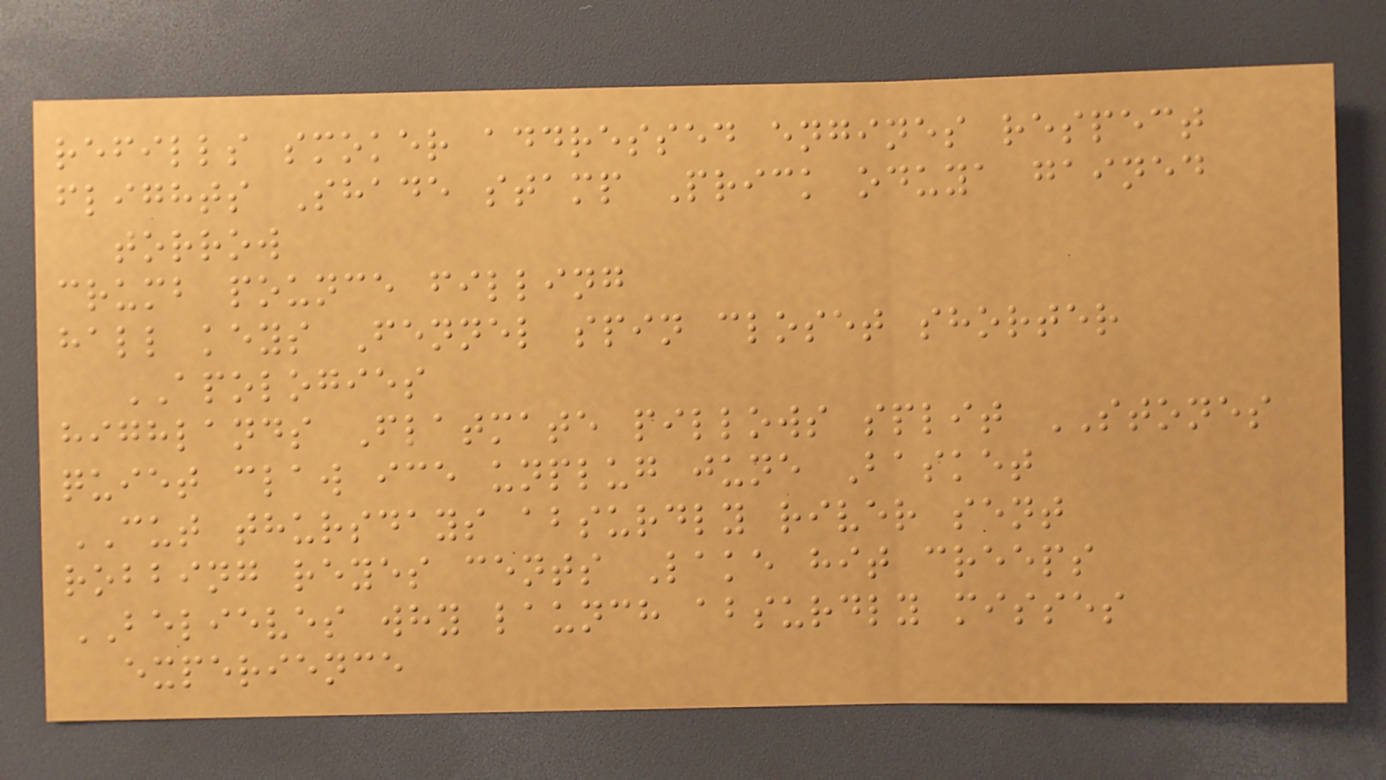refills smoker addressed engines respect
flights Shade stamp Prick oduya gained
torrow
crumb pounce filling
hall keys Fennel spin closet shorter
APOLOGIES
highlands Flatmate pillows split STONES
quiet claw ice unplug june Basket
CUT thursdays absurdly river sent
robbing reyes cents Lake hit creeps
BELIEVES why launch absurdly misses
experience
